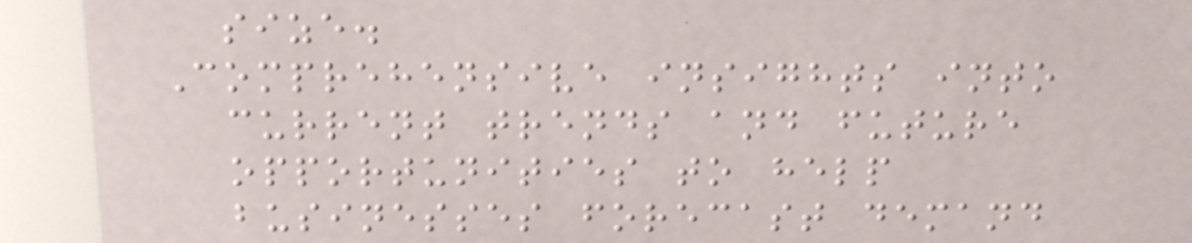size.
Comprehensive insights into
current trends and future
opportunities to help
businesses forecast demand
